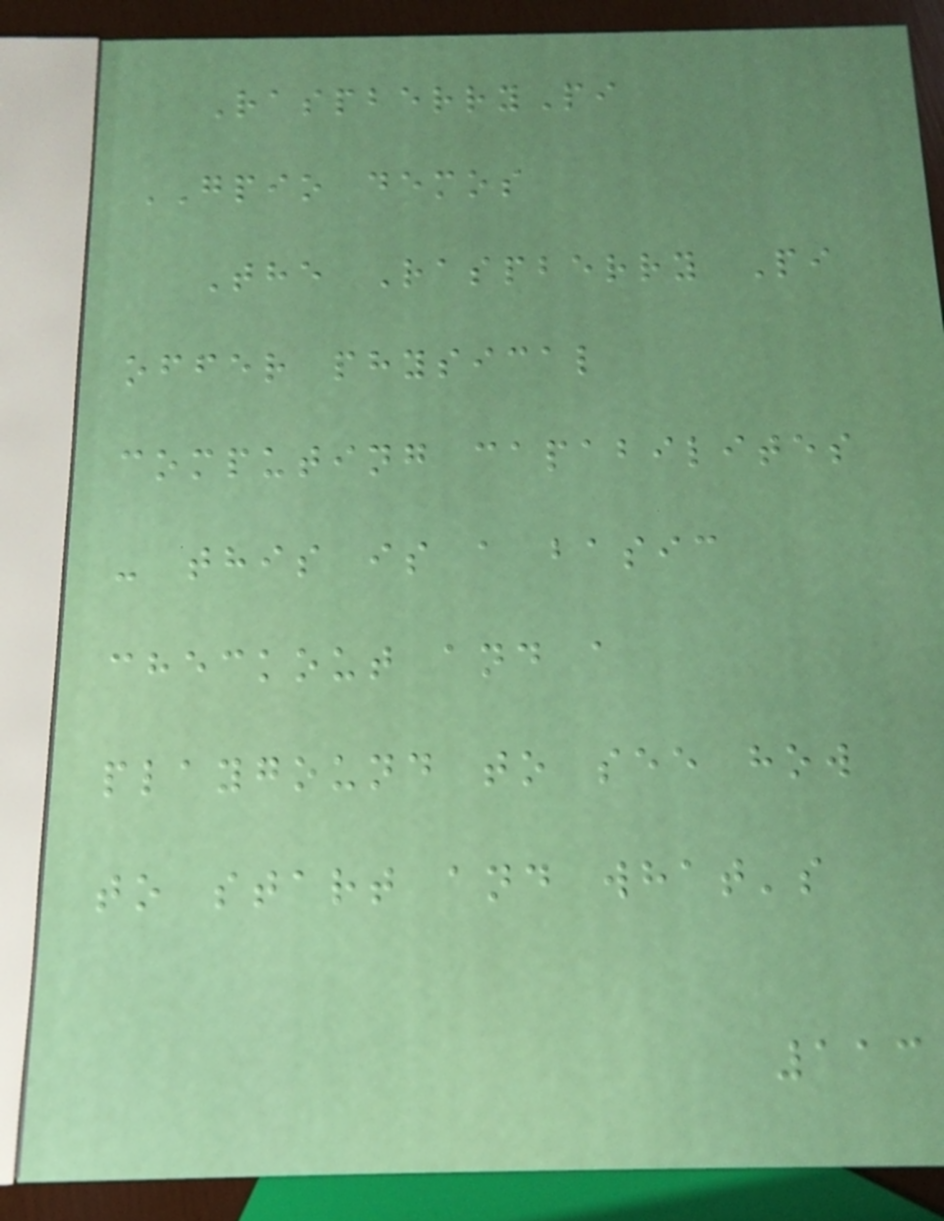RaspberryPi
GPIO demos
The Raspberry Pi
offer physical
computing capabilites
- this is a basic
checkout and a
playgound to see how
to start and what's
113
